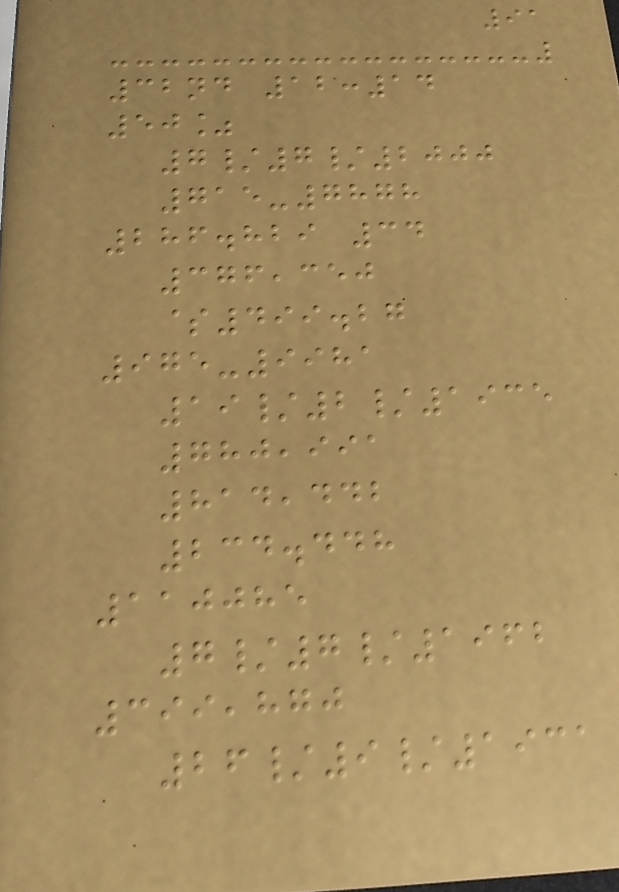91
32nd 12:14
50%
7/7/2000
715-7878
286.829 34
376,350
$499.27
975-9981
19/2/1935
780,991
814,442
234.448
110085
7/7/1962
399,870
26/9/1931
